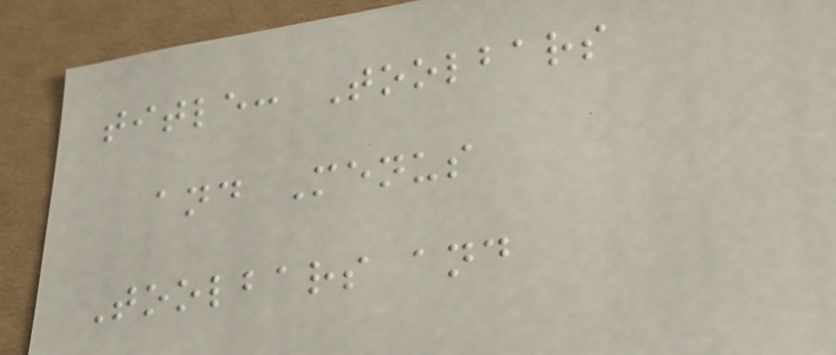title: Toolbars
and Menus
Toolbars and
